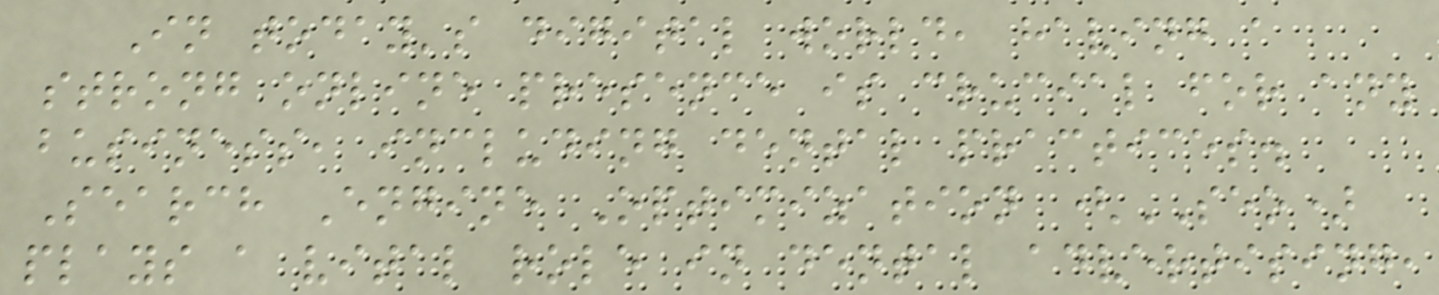In today's digital world, having a
strong online presence is crucial for any
business, including dental practices.
Search Engine Optimization (SEO)
plays a vital role in dental advertising,
